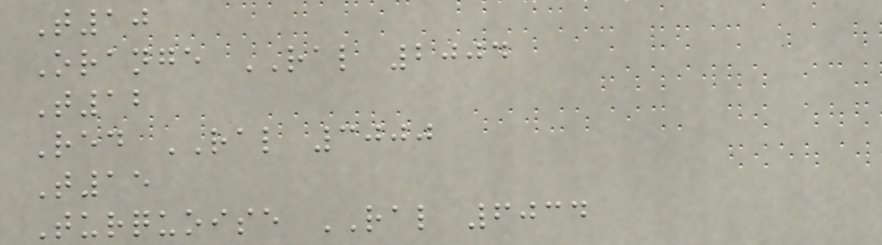T10
Orange RAL 2004
T12
Red RAL 3000
T15
Turquoise RAL 6034
